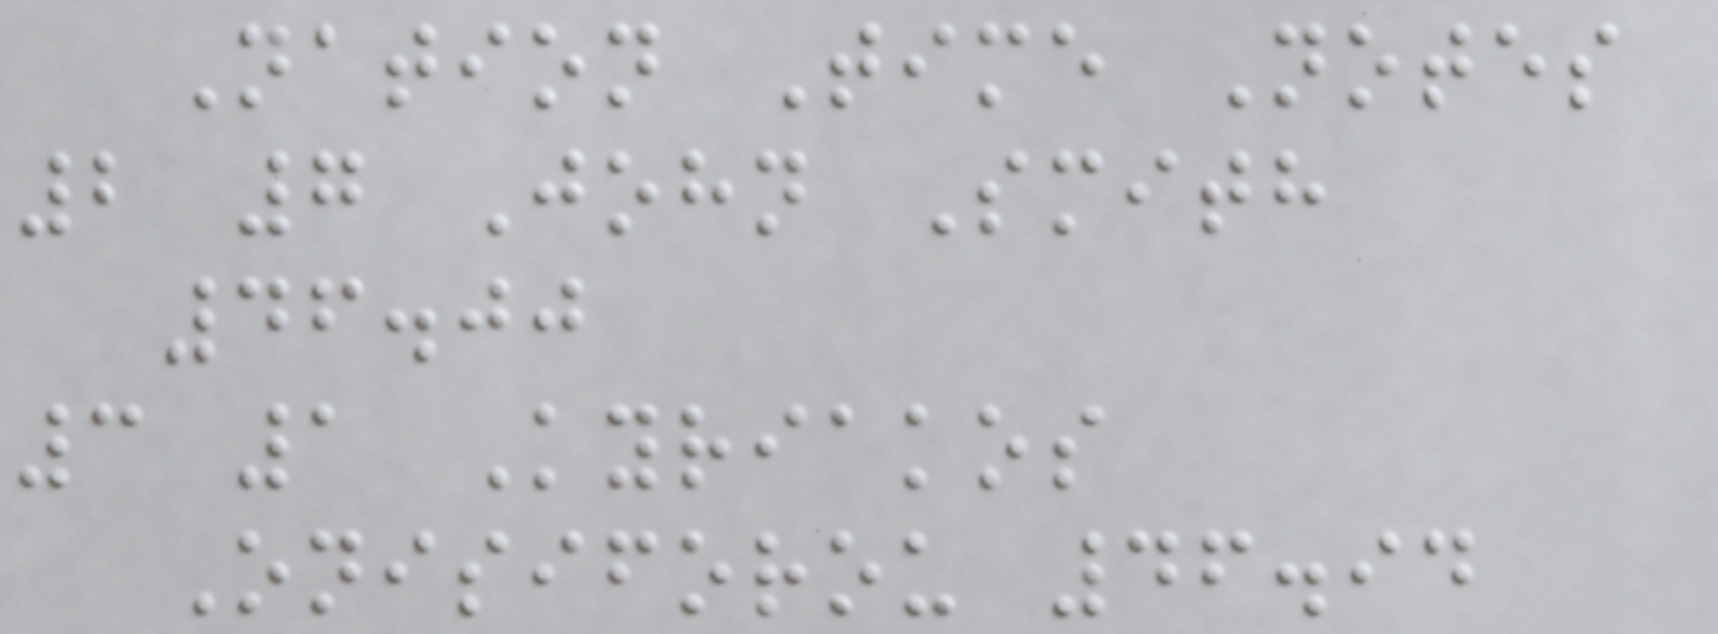Nation Time Notes
2 7 John Smith
46.00
3 1 Kyriakos
Onisiforou 46.94
